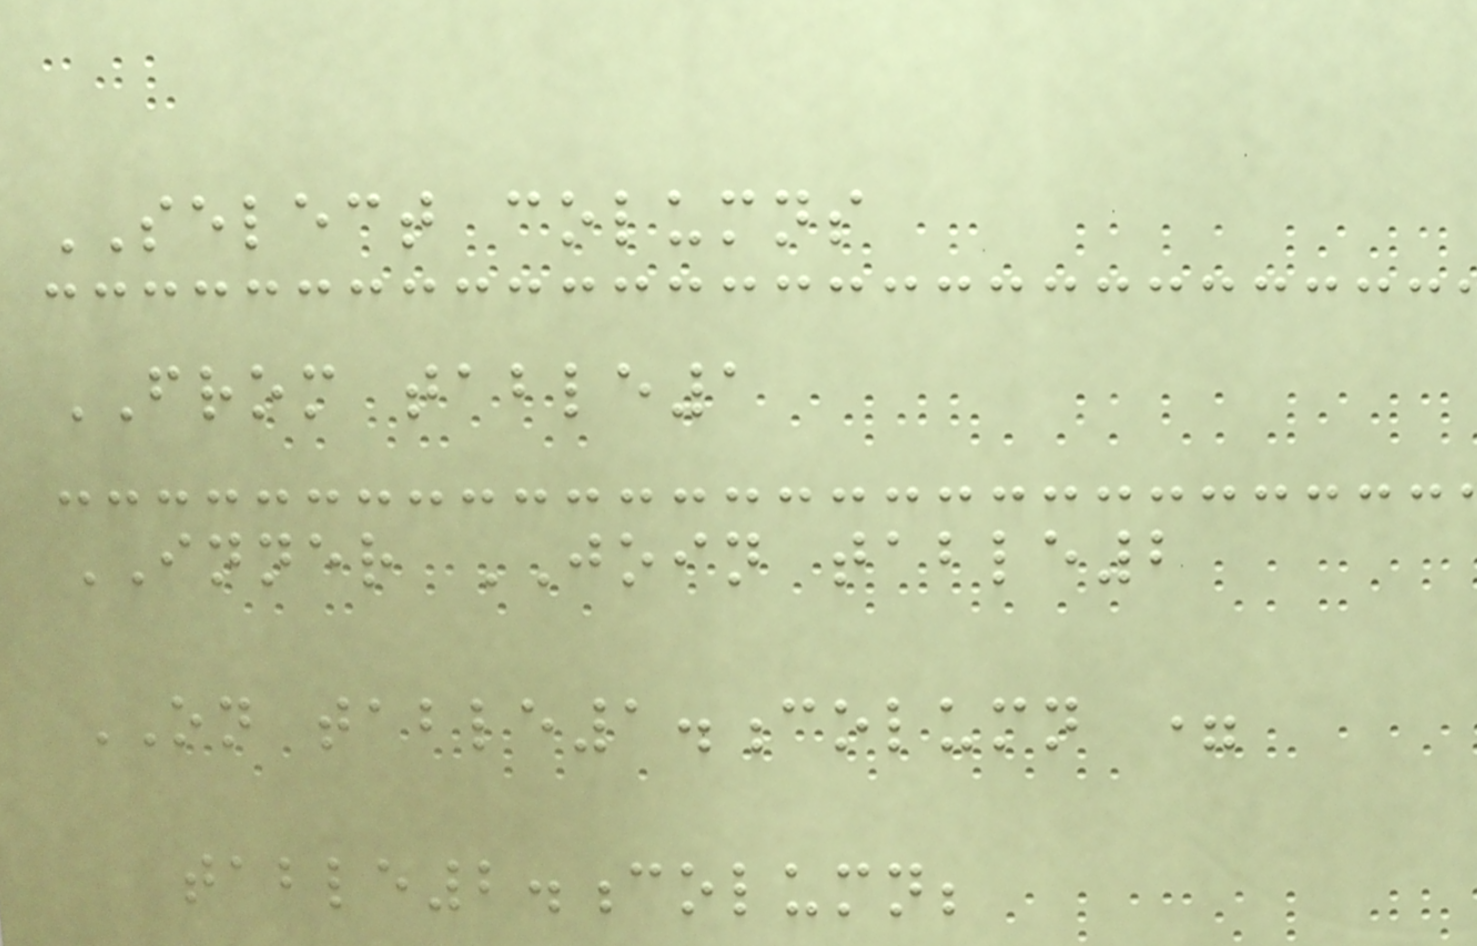SELECT columns
FROM table1
INNER JOIN table2
ON table1.column =
table2.column;
